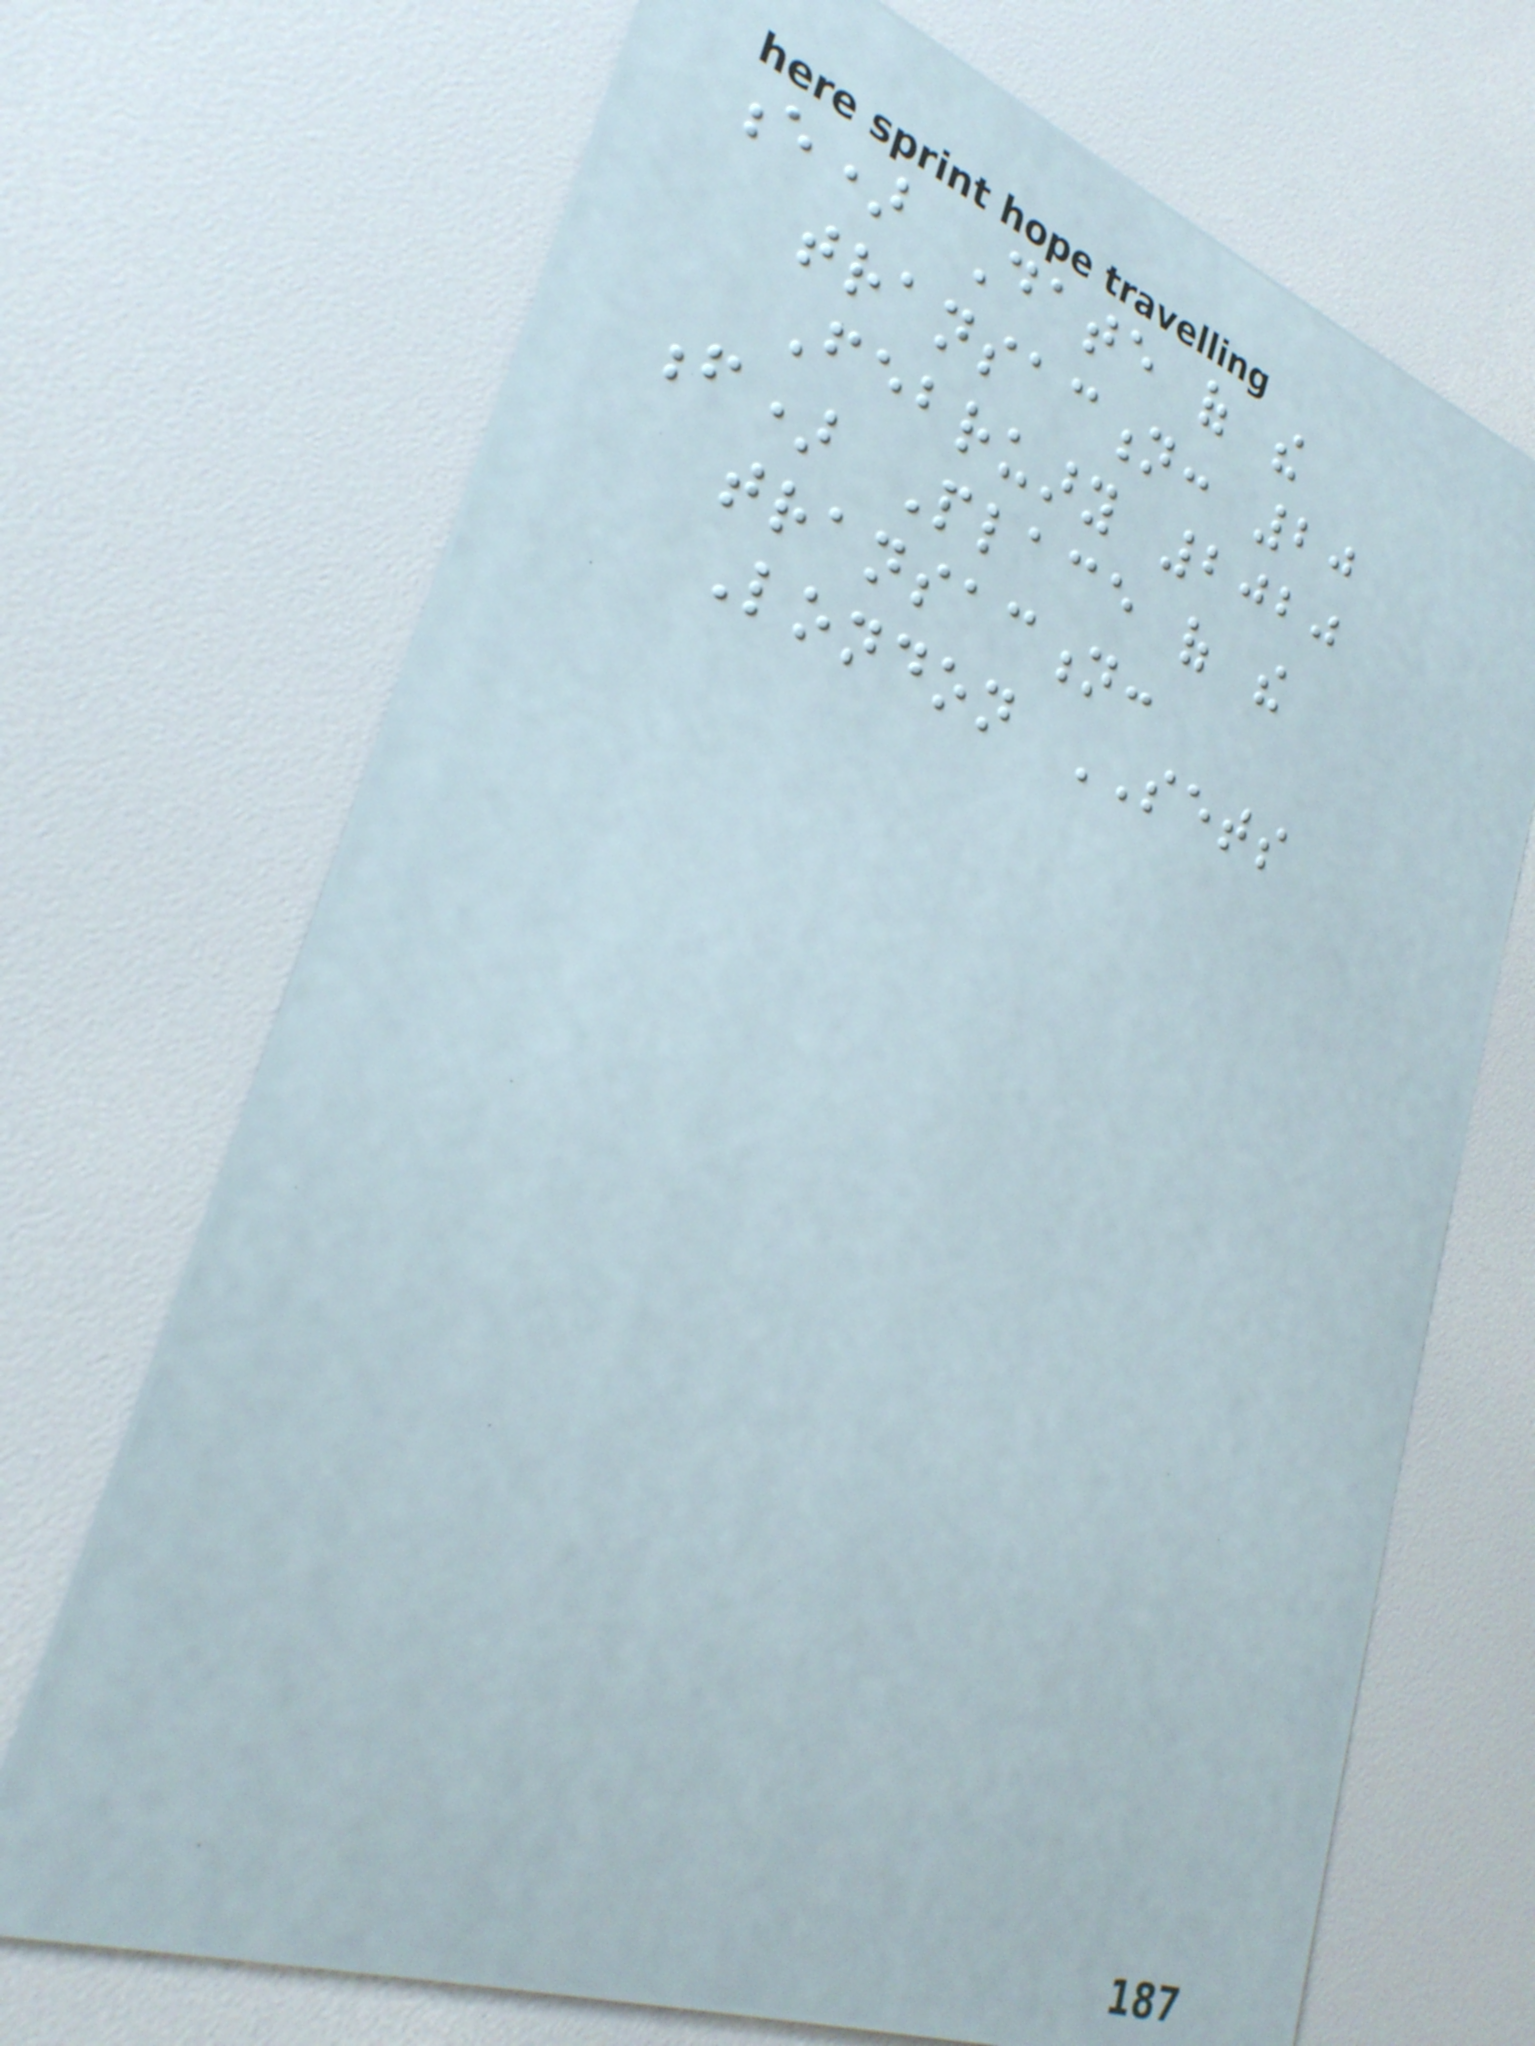e) Date of the
transaction: 20
February 2020
f) Place of the
transaction:
London SETS
